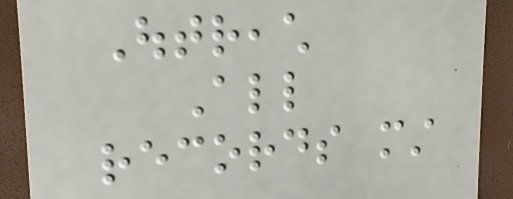Outreach
All
records must
